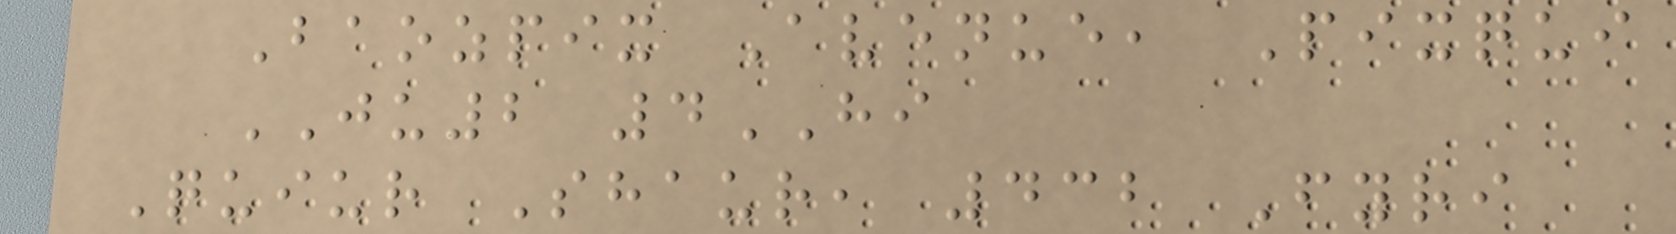Baozpix Avenue, Pixqui
JU2 4HI
Quiur Shaur, 432 Fyri
